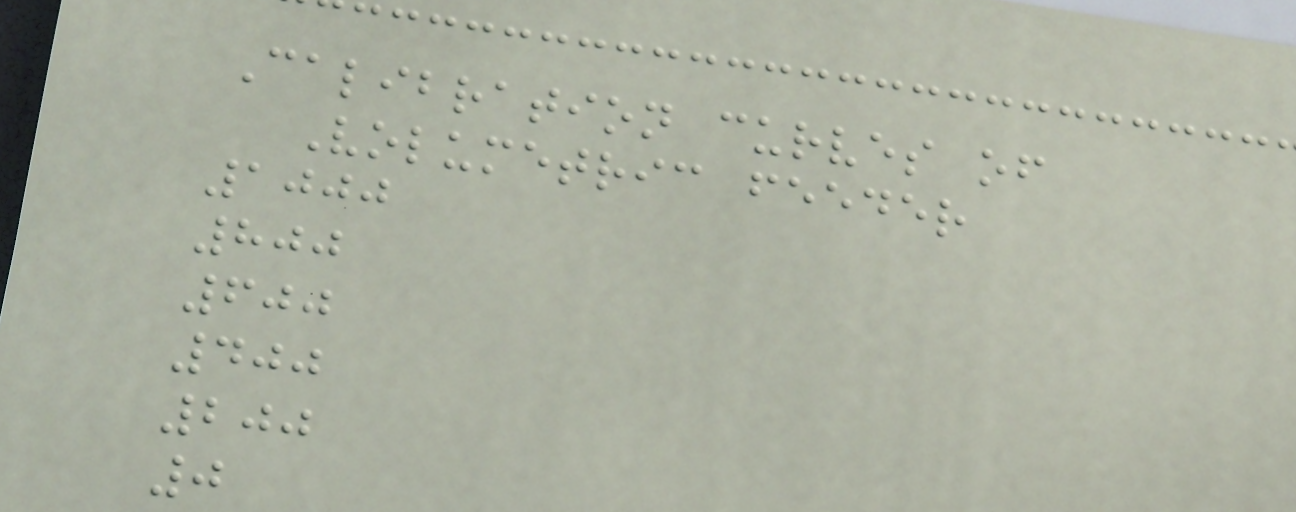Calibration curves of
Volumetric feeder
1000
800
600
400
200
0
